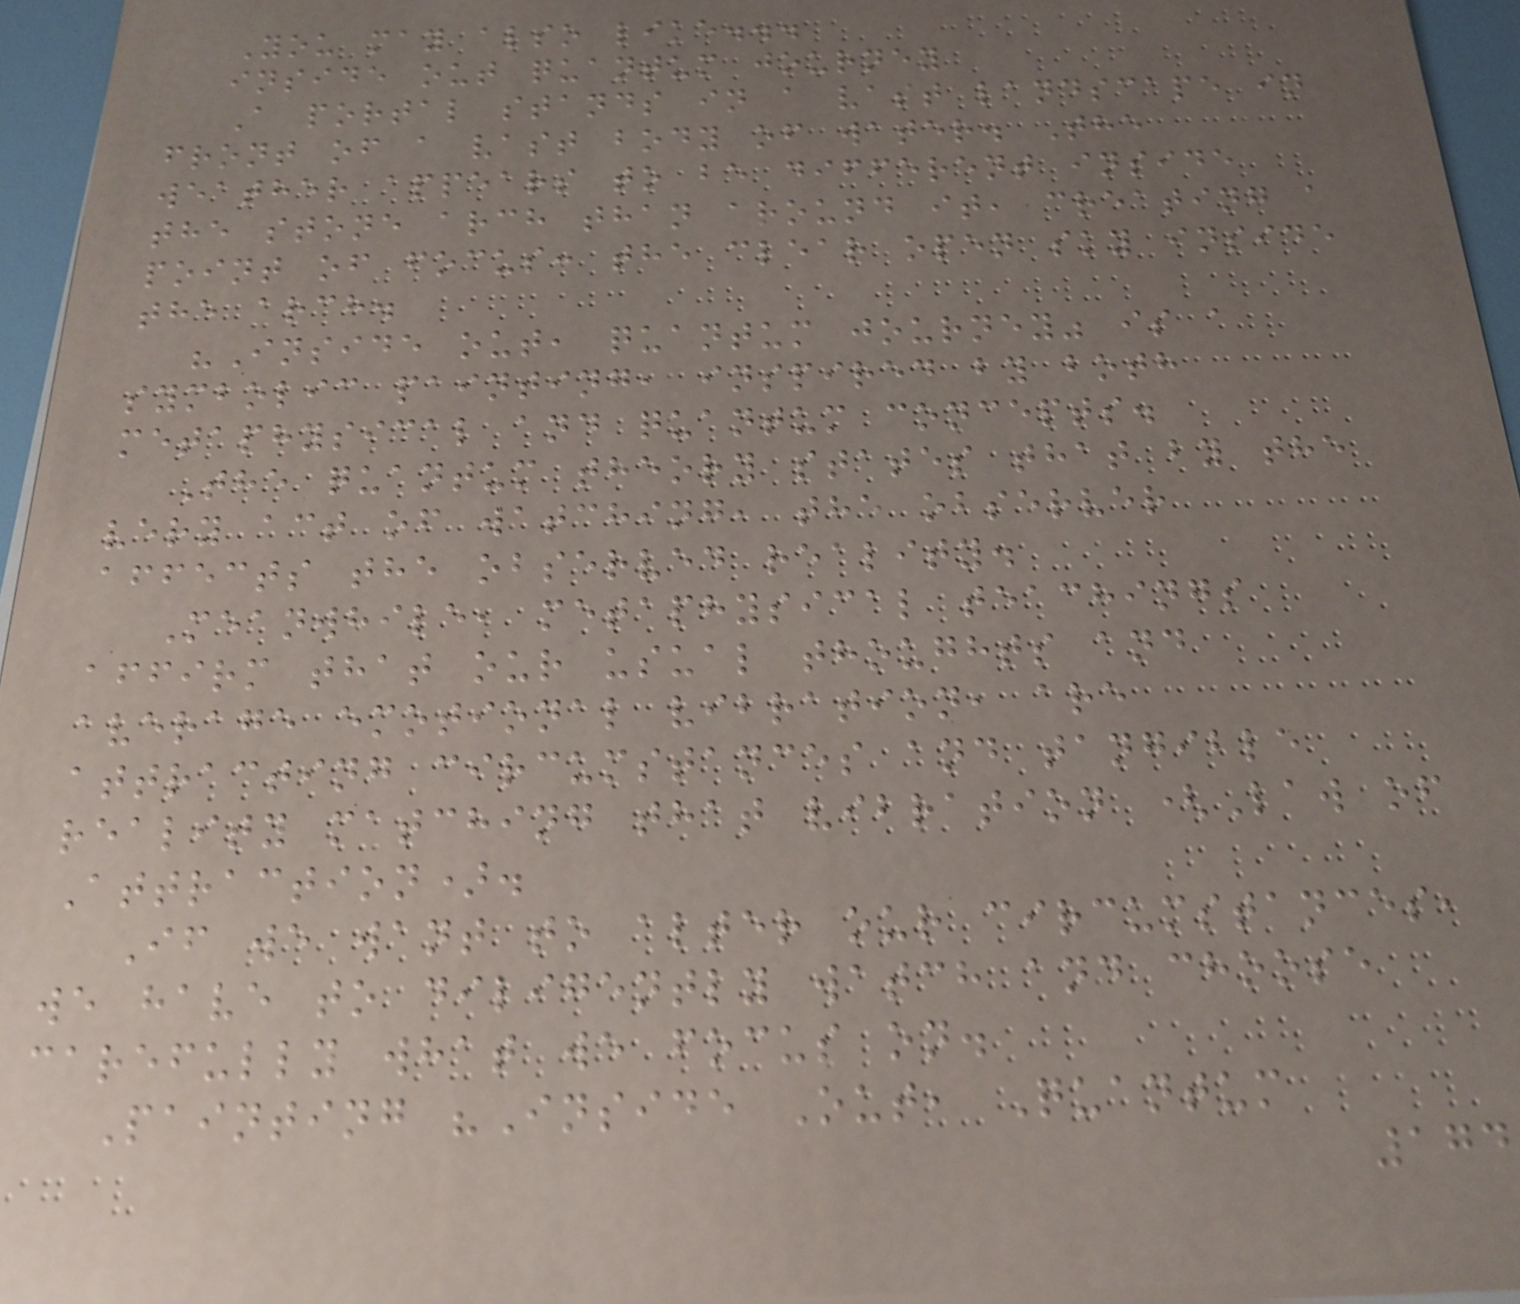You may also like...
inside out quantum journey
A portal stands in a vast landscape in
front of a vast body of water. The
weather appears to be different inside
the stone arch than around it, creating a
point of focus: the clear open sky inside
the arch.
"Inside out, quantum journey" is a
symbolic painting, inspired by both
metaphysical and quantum concepts.
The quantum theory states that by the
very act of watching, the observer
affects the observed reality.
Meanwhile, metaphysical teachings
affirm that our usual thoughts and
average emotional vibration, are
attracting circumstances and tangible
reality matching that vibration (Law of
Attraction).
If we want to alter our circumstances,
we have to diligently watch and choose
carefully what we focus on.
Painting "Inside Out, Quantum
174
